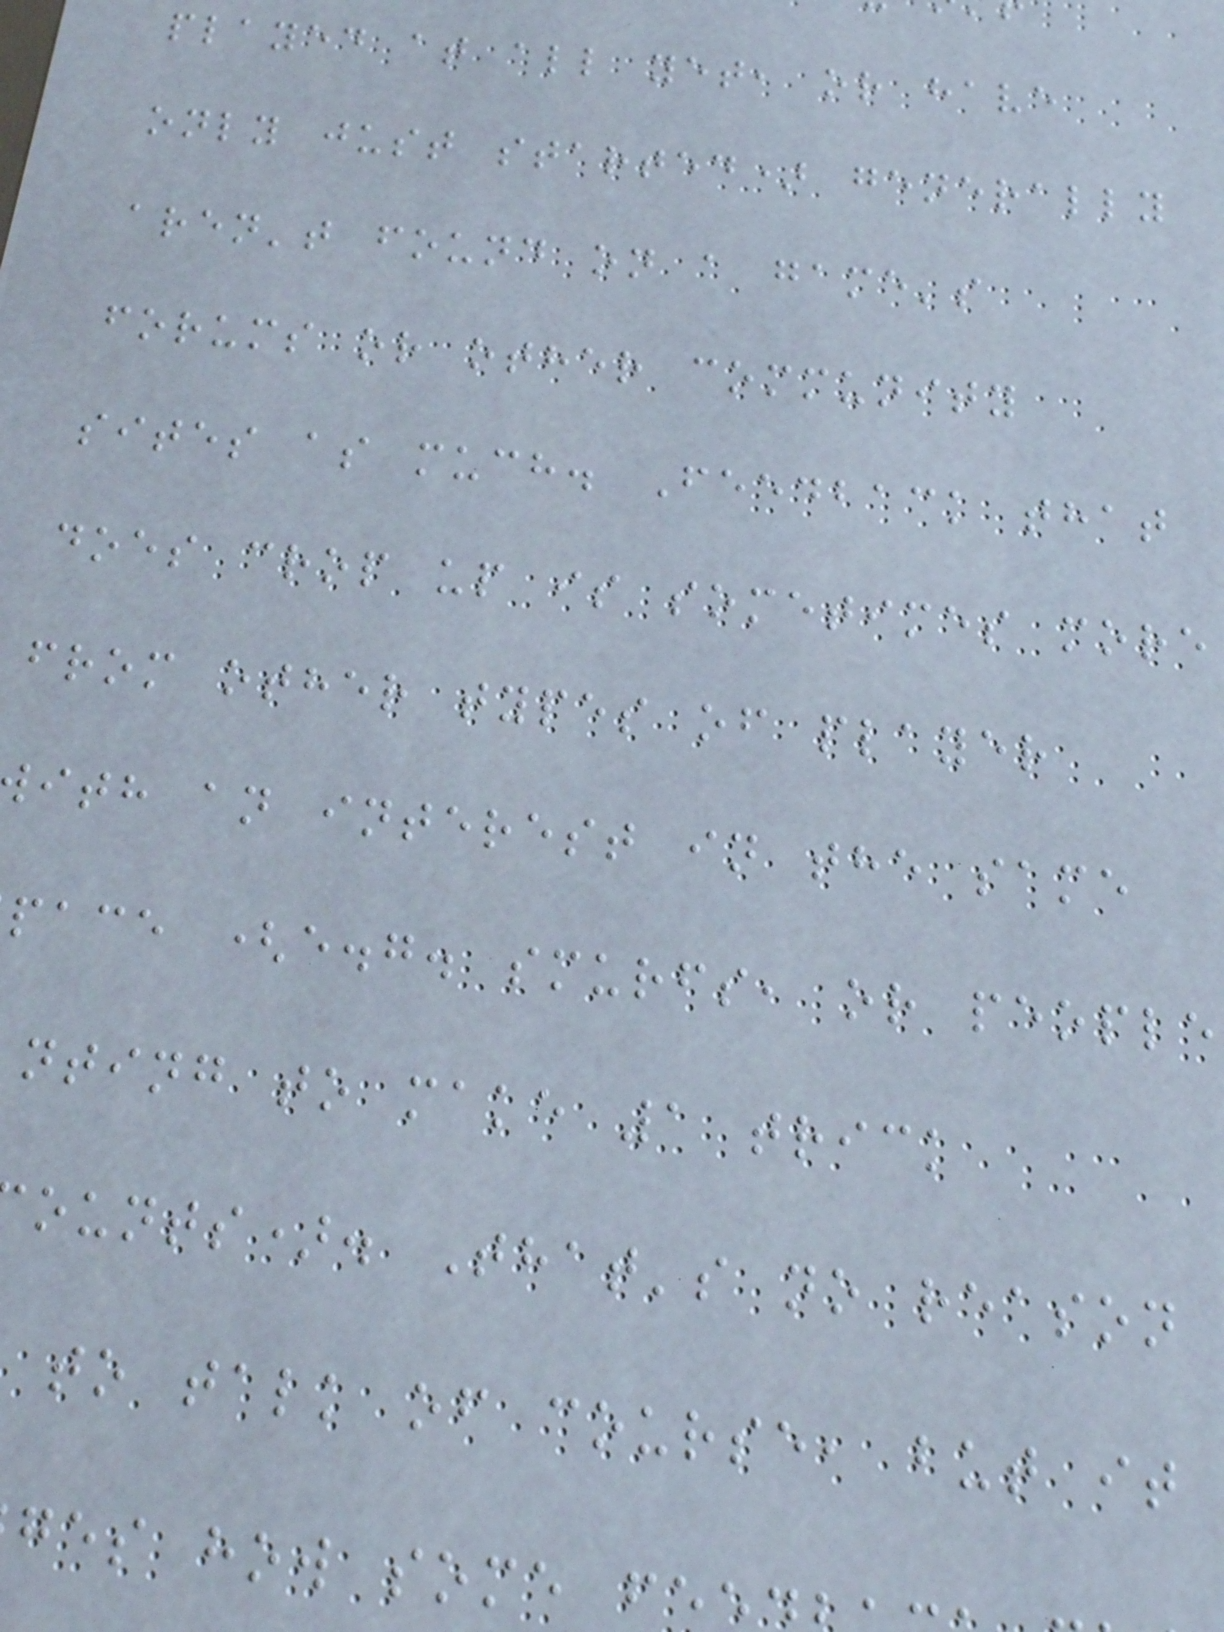played at all yet, or have
only just started) generally
aren't found on a game's
forums or other community
sites as much. Feedback that
does crop up is sometimes more
from other types of player
ith an interest in the same
pace (e.g. smurfs, or people
nting to make 1 trick
ounts). That's no reason
to talk of course, but it
ges how some fe
